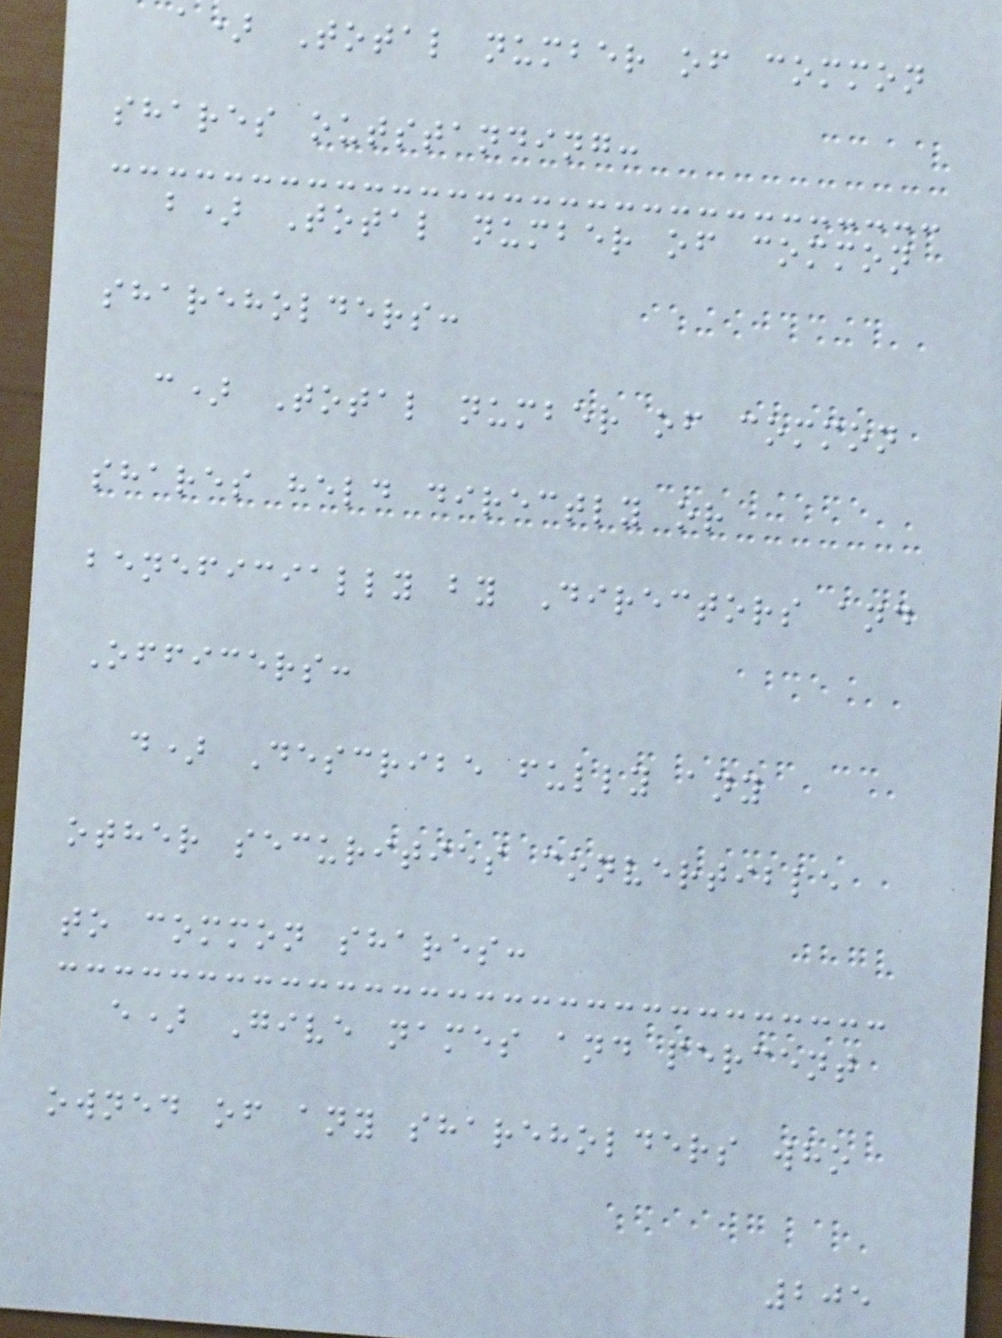a) Total number of common
shares outstanding:
b) Total number of common
shareholders:
c) Total number of common
shares held directly or
beneficially by Directors and
Officers:
d) Describe fully any
other securities convertible
to common shares:
e) Give names and percent
owned of any shareholders who
205
